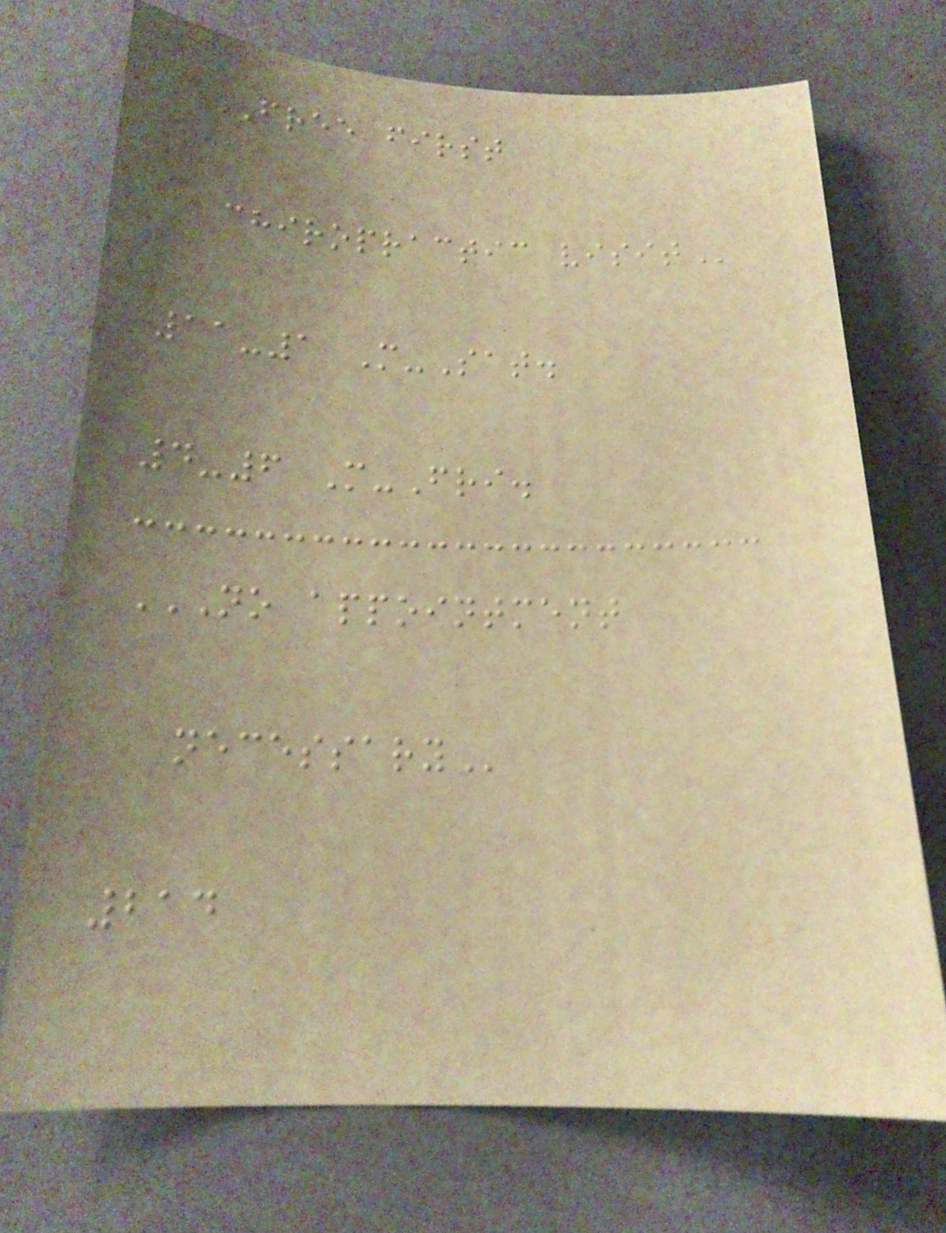FREE FIRST
CHIROPRACTIC VISIT
11-1 M-Sat.
4-6 M-Fri.
NO APPOINTMENT
NECESSARY
214
